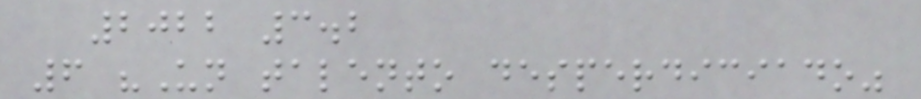2022 3.2
6 "Un talento desperdiciado"
